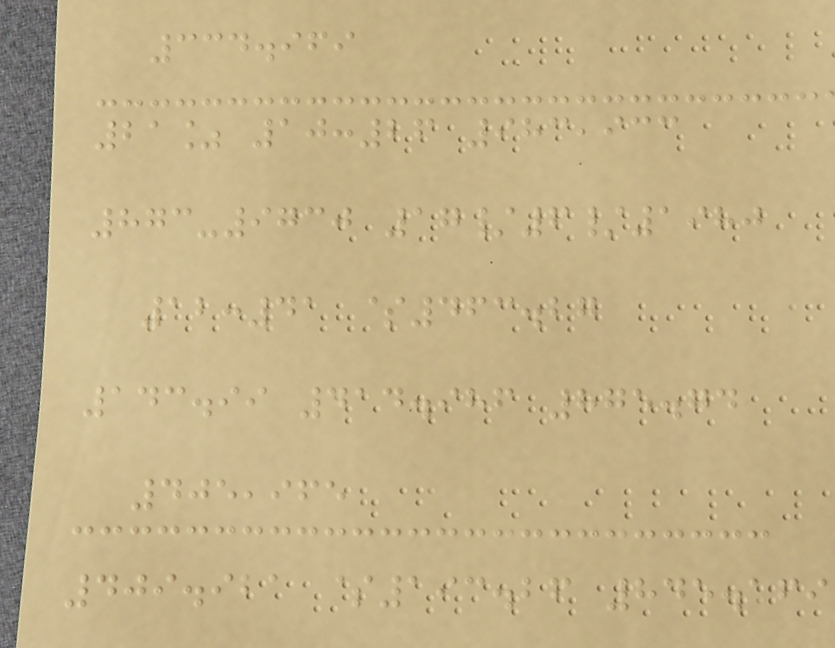334.969
21% 10:26 983,933
873-9730 17/6/1980
12:41 $463.27
143.99 414.986 875.74
405,965
409.921 $193.26 845.169
